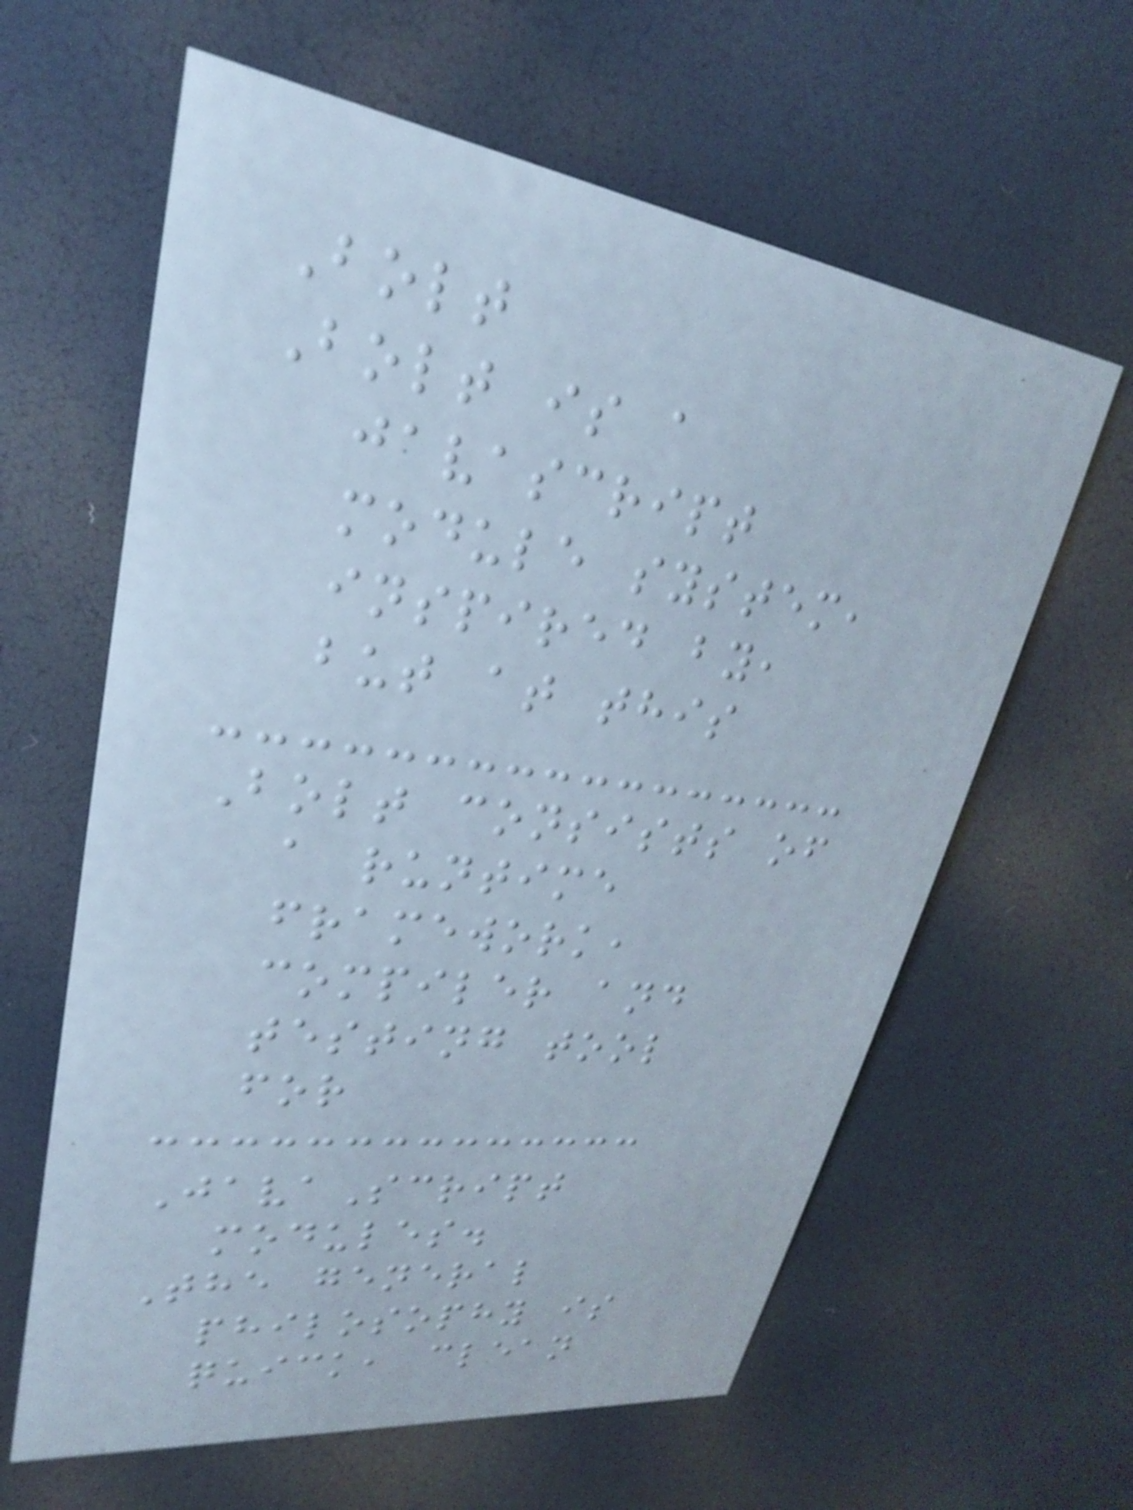Bolt
Bolt is a
javascript
module system,
inspired by,
but at this
Bolt consists of
a runtime
framework,
compiler and
testing tool
for
JavaScript
modules.
The general
philosophy is
quick, clean
